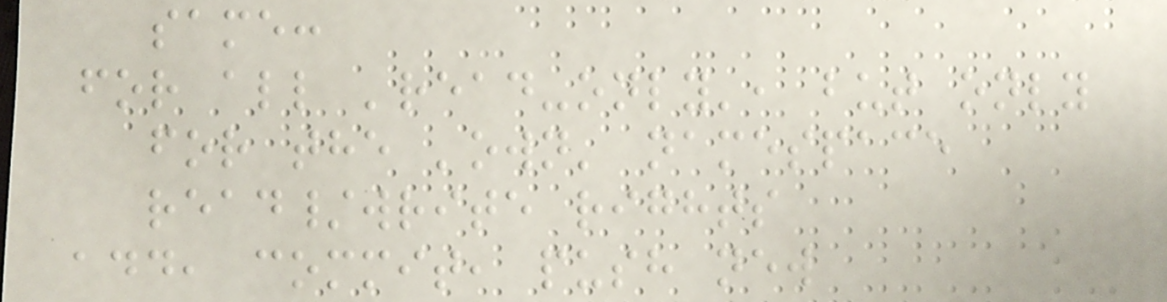same:
for all 'read-only', but only
for the 'own' namespace
read/write rights
add, commit, push new
